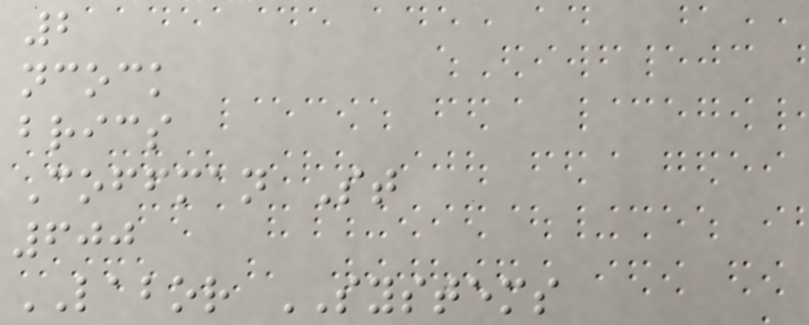2
ncock
brics
Coffman St
600
LABOR SYSTEMS
